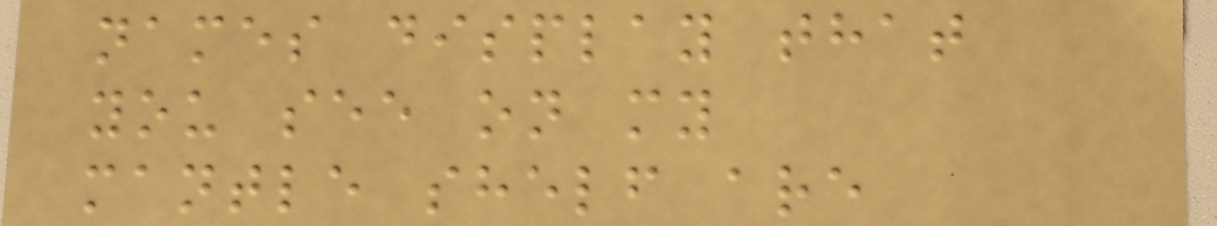names display that
you see on my
mantle shelf are
